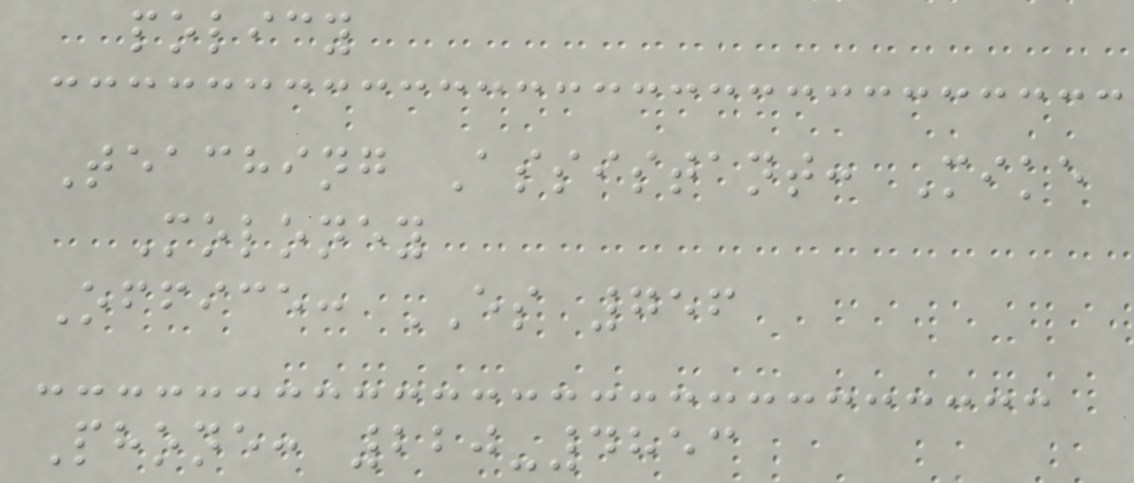policy
Teaching Assistant: Mike
Moloney
Office: ES 756
Phone: 220-4853
